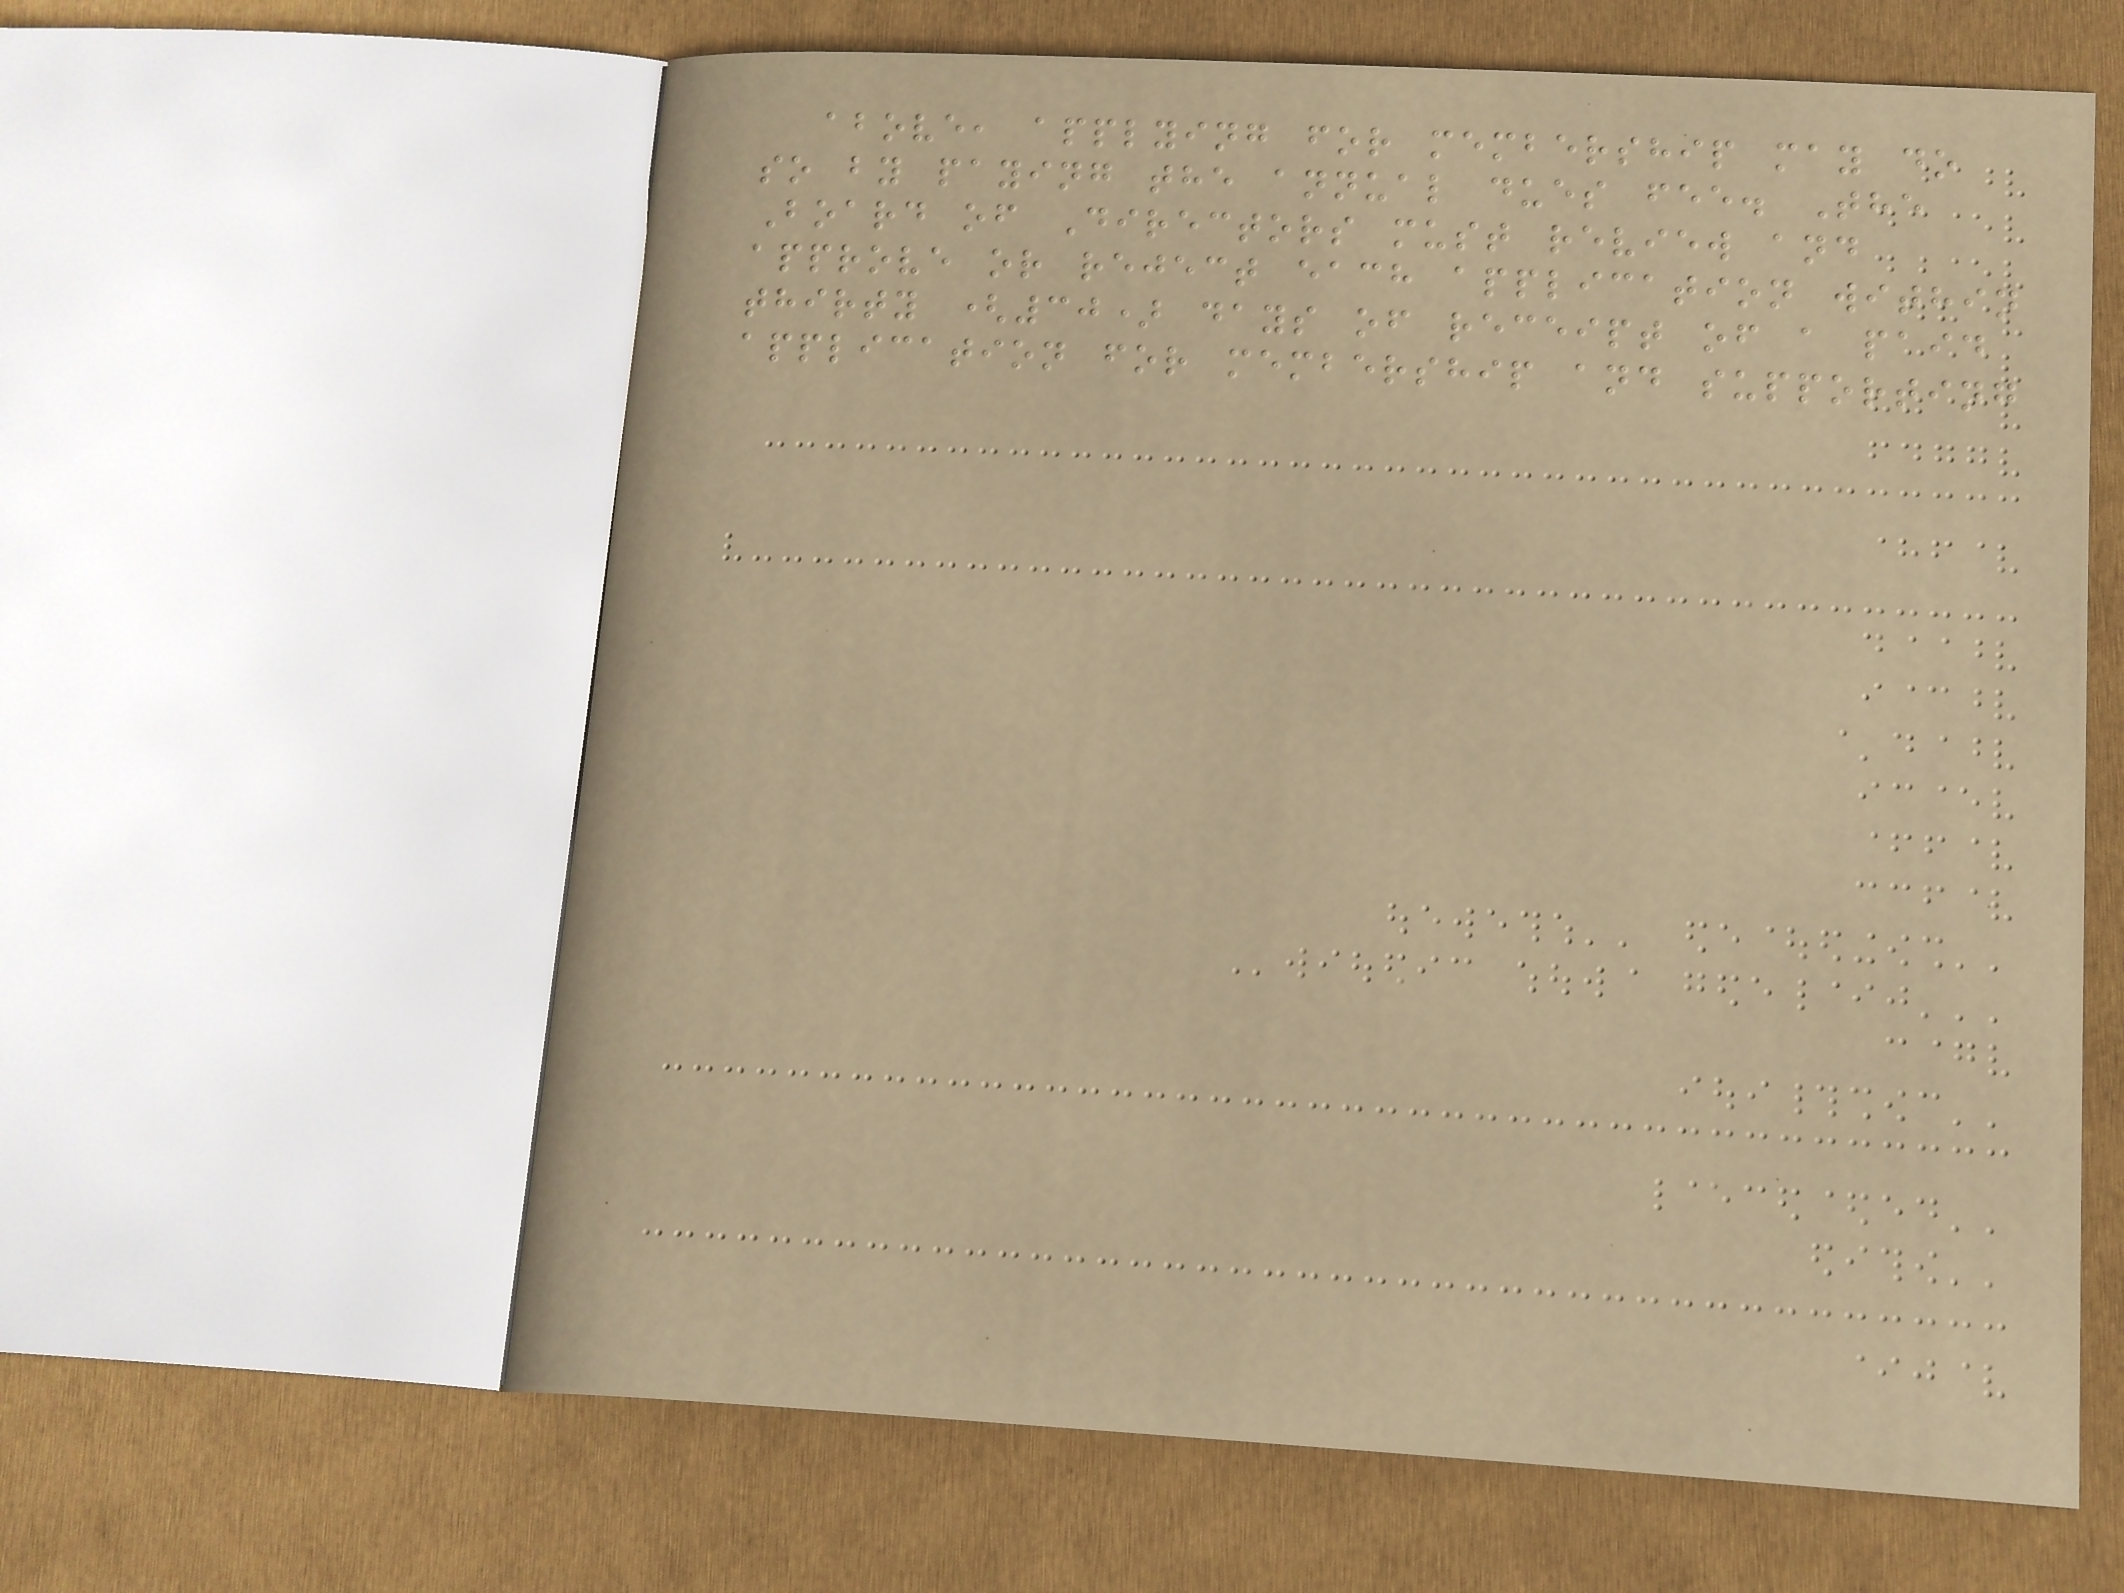above, applying for membership may do
so by paying the annual dues fee. The
Board of Directors must review and
approve or reject each application within
thirty (30) days of receipt of a paid
application for membership and supporting
